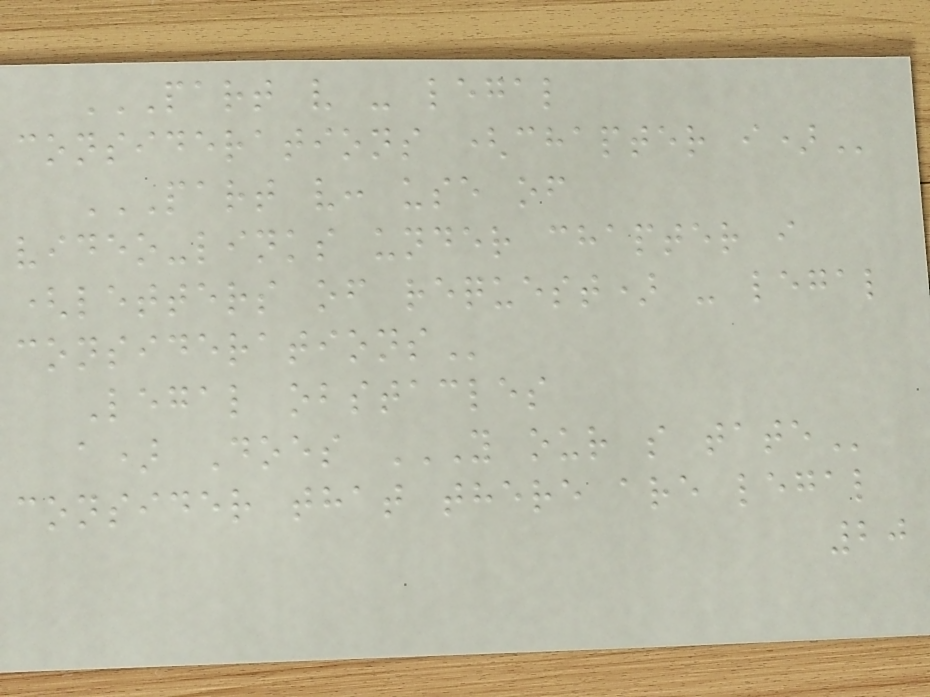PART V - LEGAL
CONSIDERATIONS (CHAPTER I)
PART V: USE OF
VIDEO-LINKS UNDER CHAPTER I
(LETTERS OF REQUEST) - LEGAL
CONSIDERATIONS
Legal obstacles
a) Does Y OUR S TATE
consider that there are legal
20
